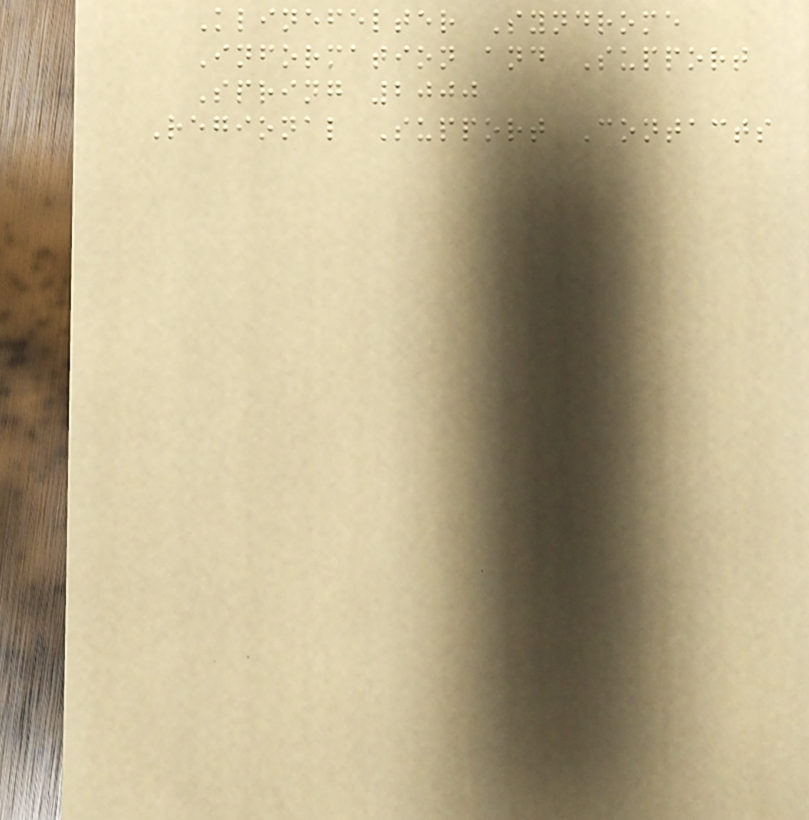Klinefelter Syndrome
Information and Support
Spring 2000
Regional Support Contacts
